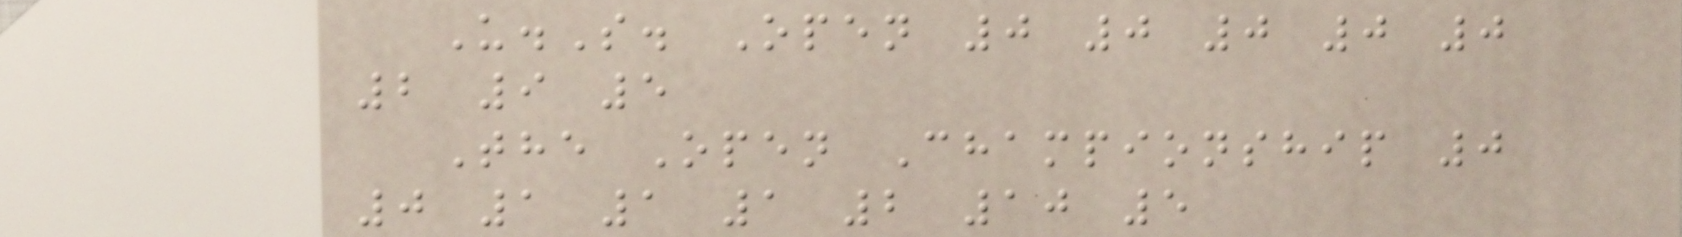U.S. Open 0 0 0 0 0
2 9 5
The Open Championship 0
0 1 1 1 2 10 5
